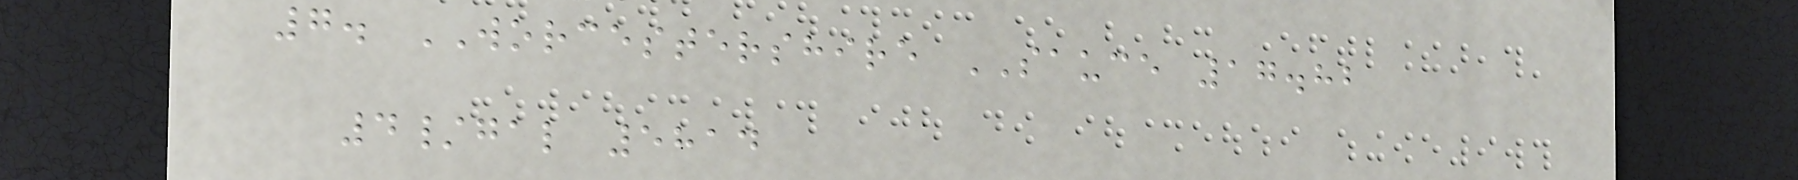7. WORCESTERSHIRE SAUCE 17.82
4/gal 5814
